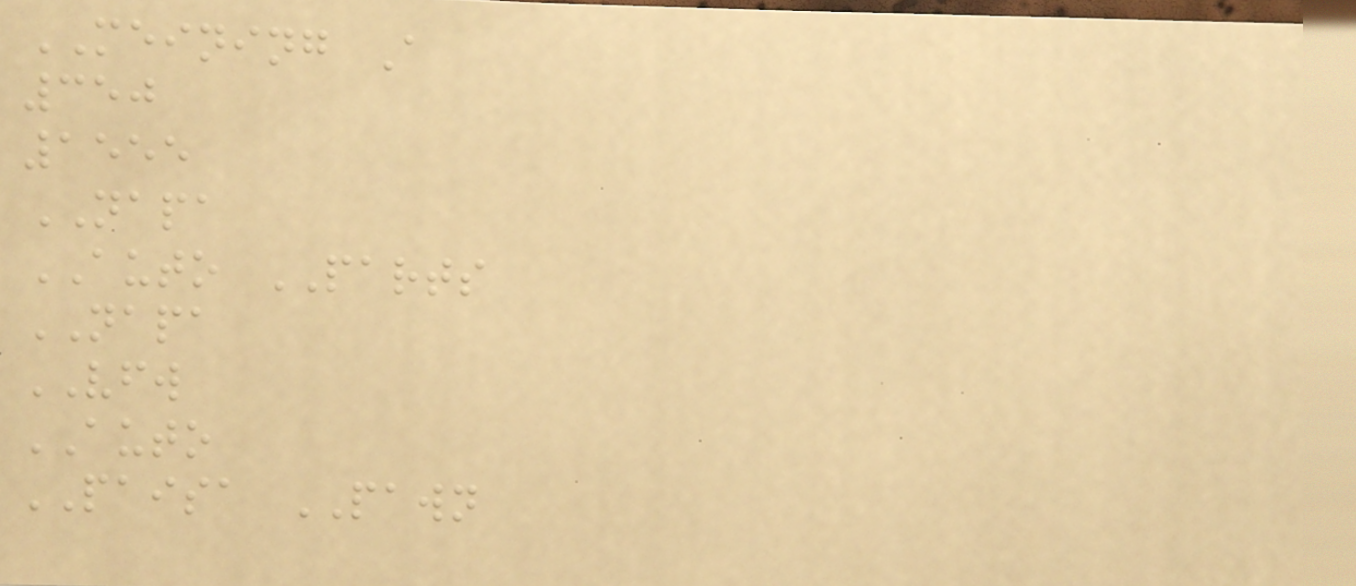MEINING A
350
1555
NAPA
AUTO PARTS
NAPA
VFW
AUTO
PAISA PAWN
